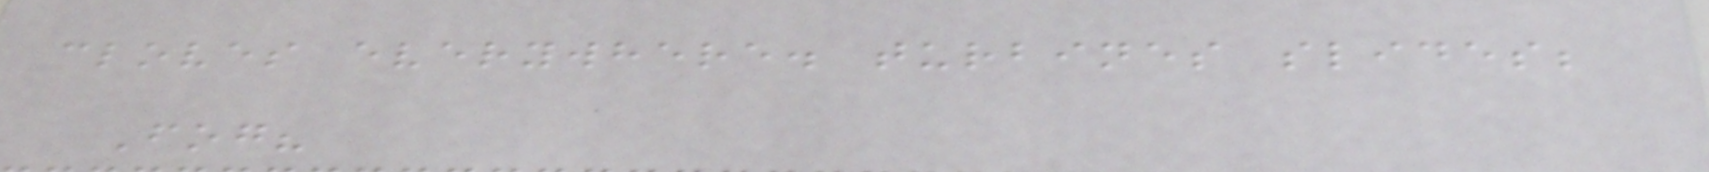cloves everywhere. turbines slides;
Fog?
